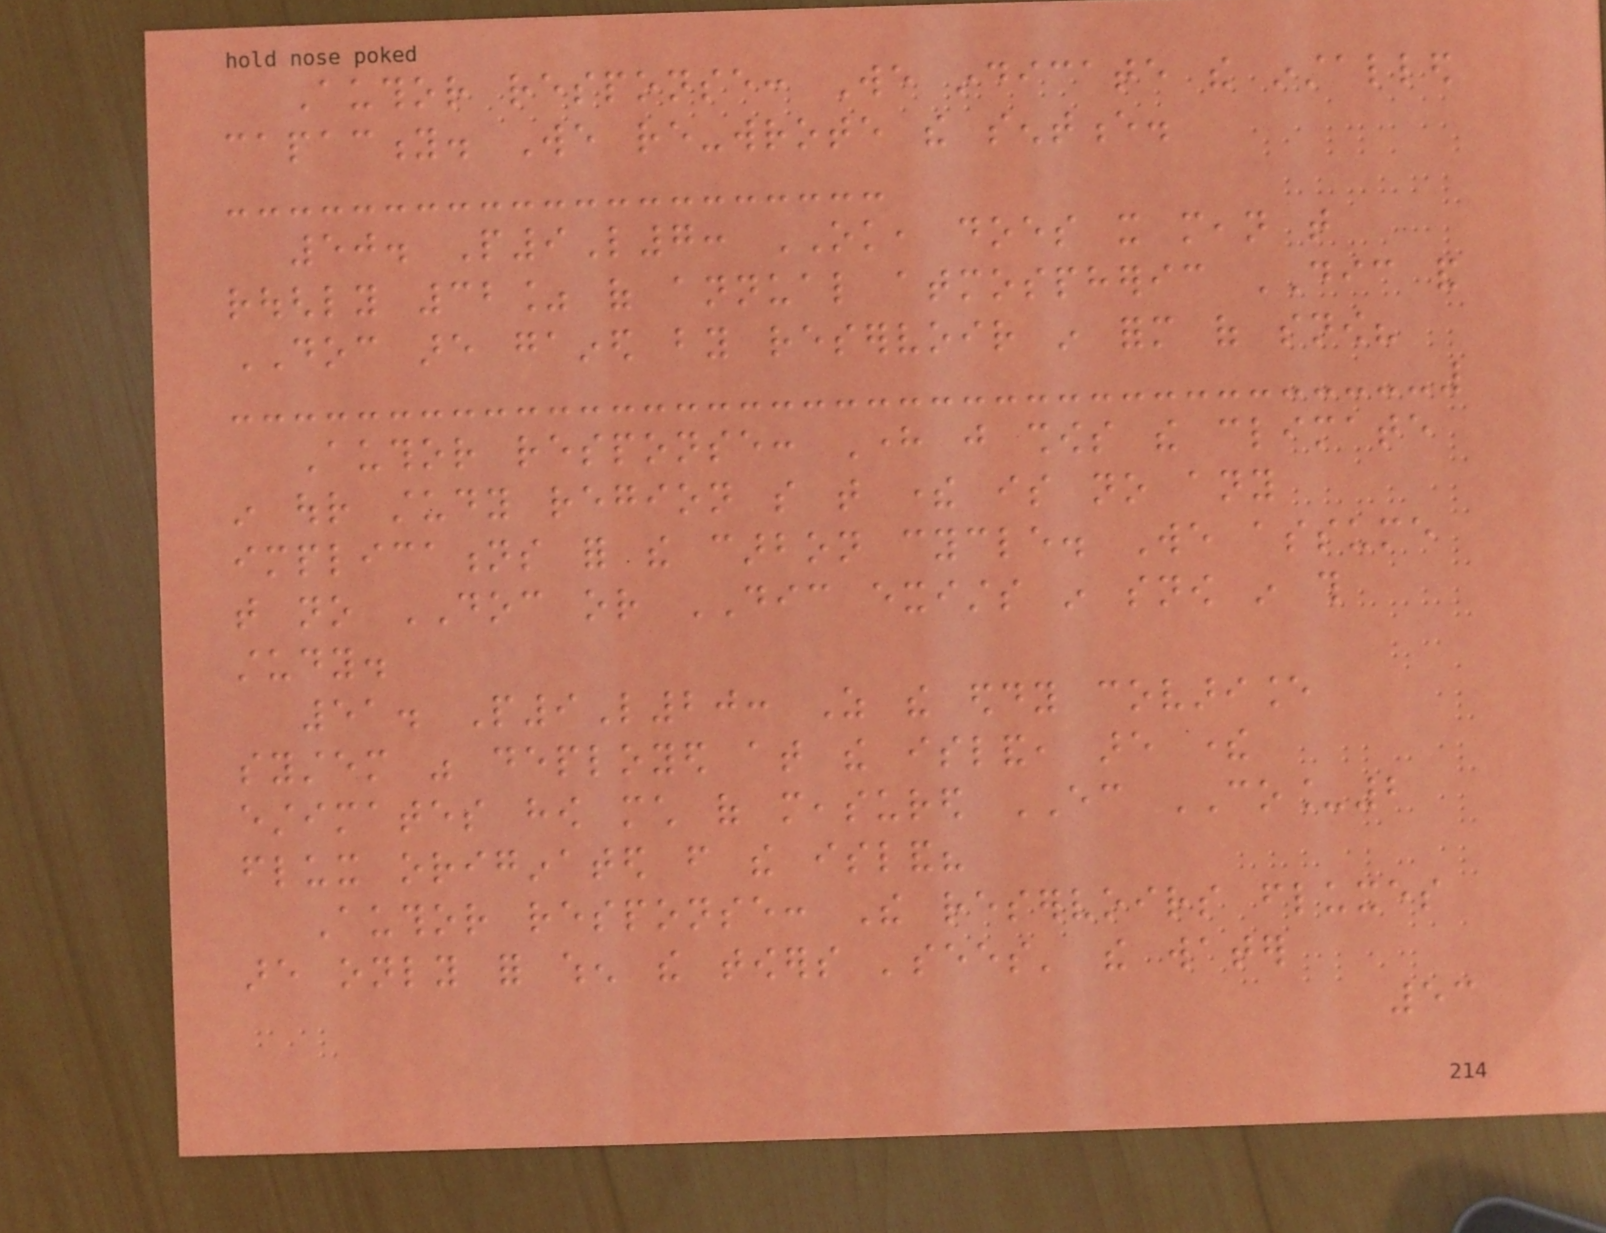Author response: We indicate the installed
capacity. We re-wrote the sentence.
50. P9L7: OK, does it mean that
roughly 32% of annual atmospheric DIC and
DOC are gained by reservoir in form of snow?
Author response: Here just shows the climate
in our study region so that there is no any
implications for the carbon cycle. We assume
that no DOC or DIC exists in snow in this
study.
51. P9L20: As the eddy covariance
system was deployed at the island, are there
estimates how much of measured EC CO_2
flux originated from the island?
Author response: The reservoirs fluxes
are only for when the towers 'sees' the water
53
